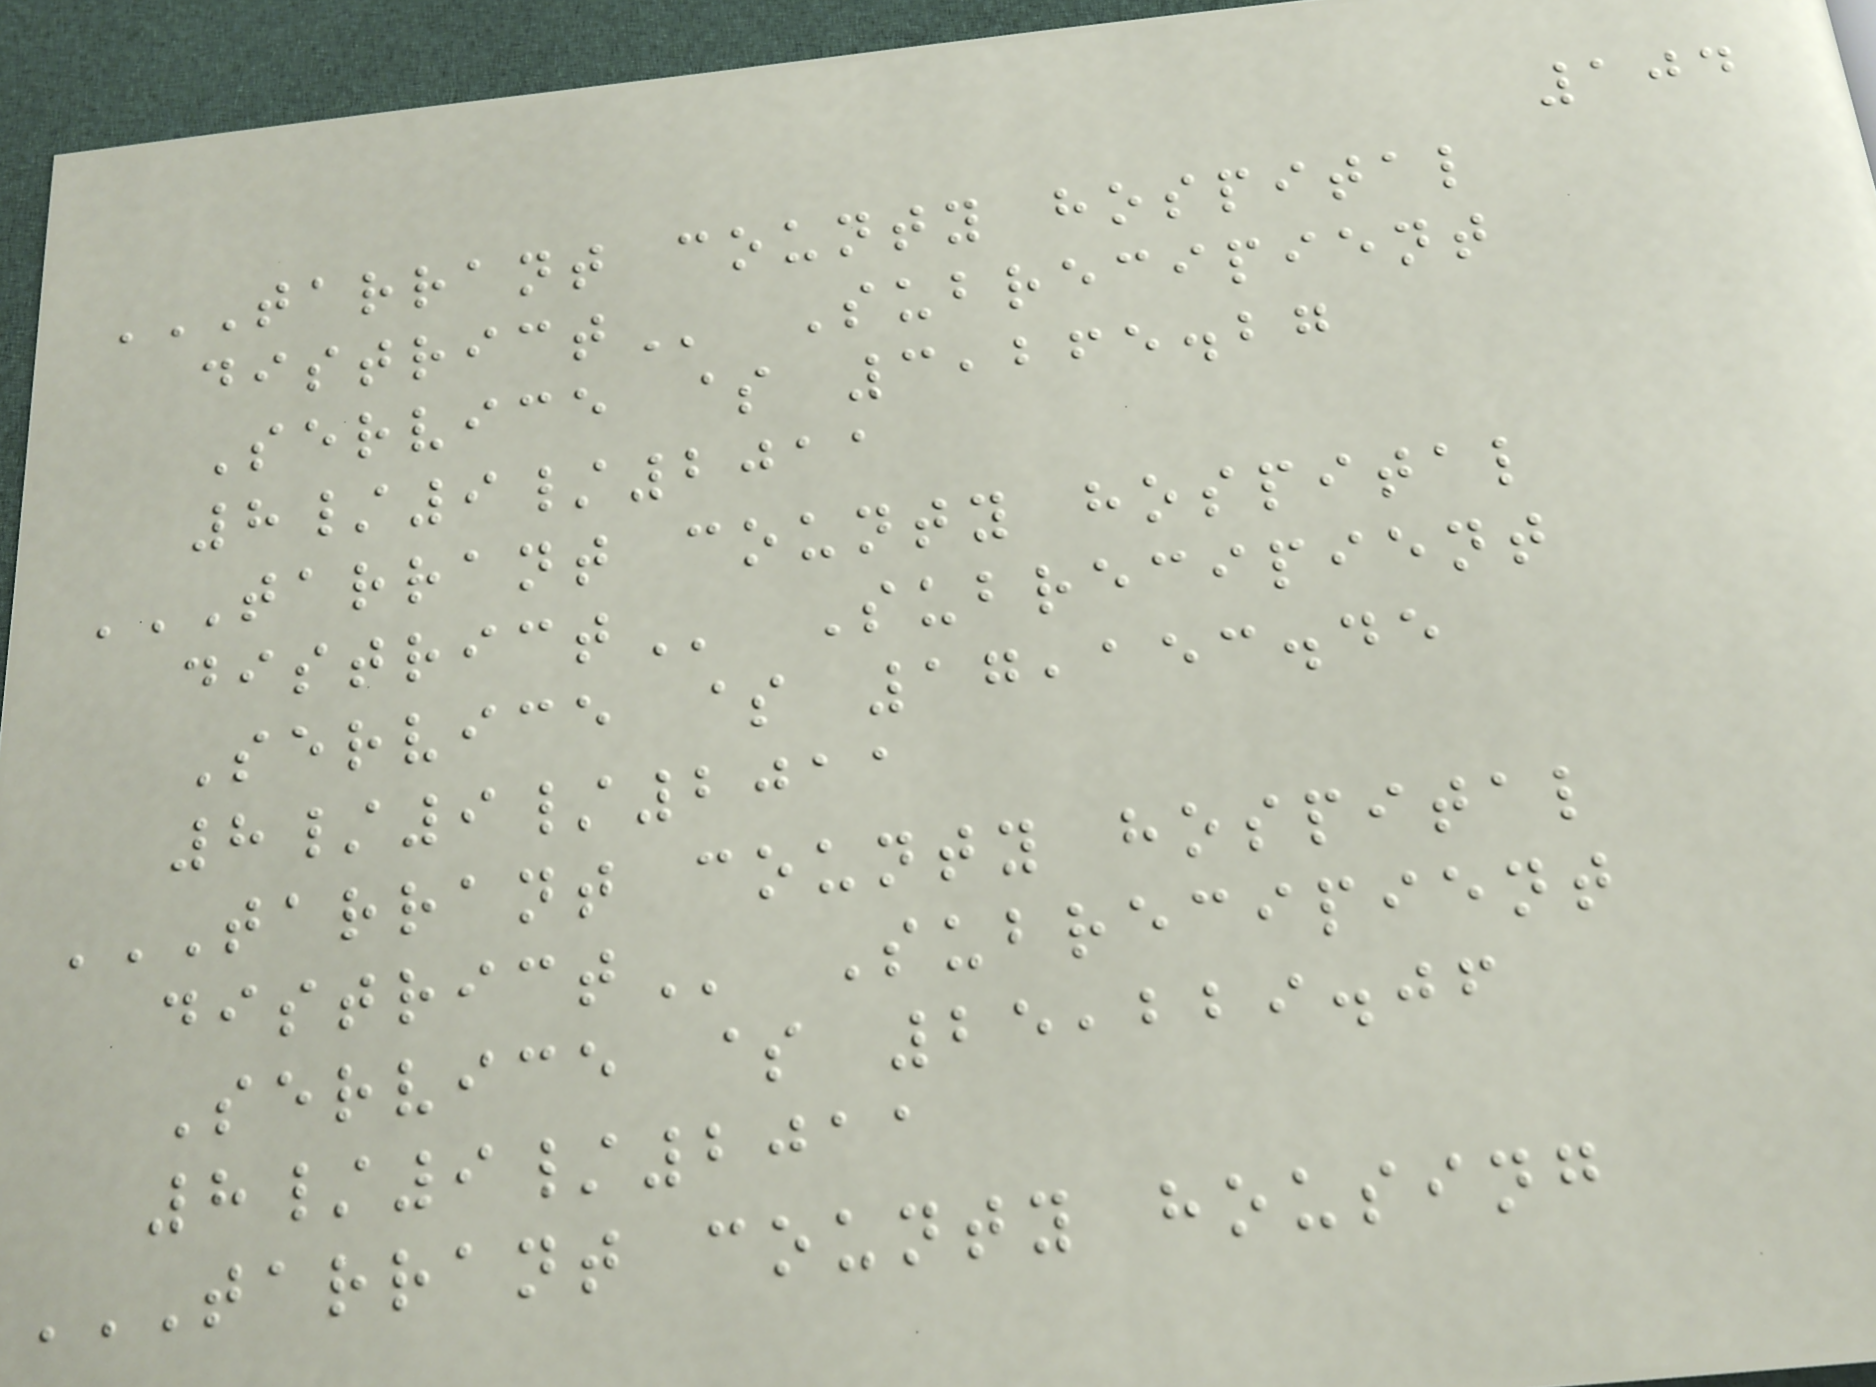104
TARRANT COUNTY HOSPITAL
DISTRICT Subrecipient
Service $ 3,265.27
8/9/2011
TARRANT COUNTY HOSPITAL
DISTRICT Subrecipient
Service $ 17,153.45
8/9/2011
TARRANT COUNTY HOSPITAL
DISTRICT Subrecipient
Service $ 25,229.06
8/9/2011
TARRANT COUNTY HOUSING
